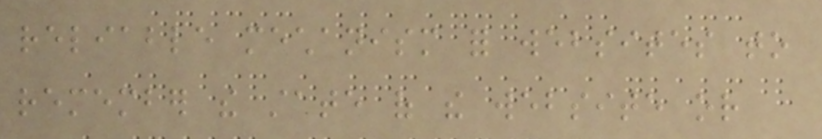reliable mechanism for websites to
remember the state of the website or
